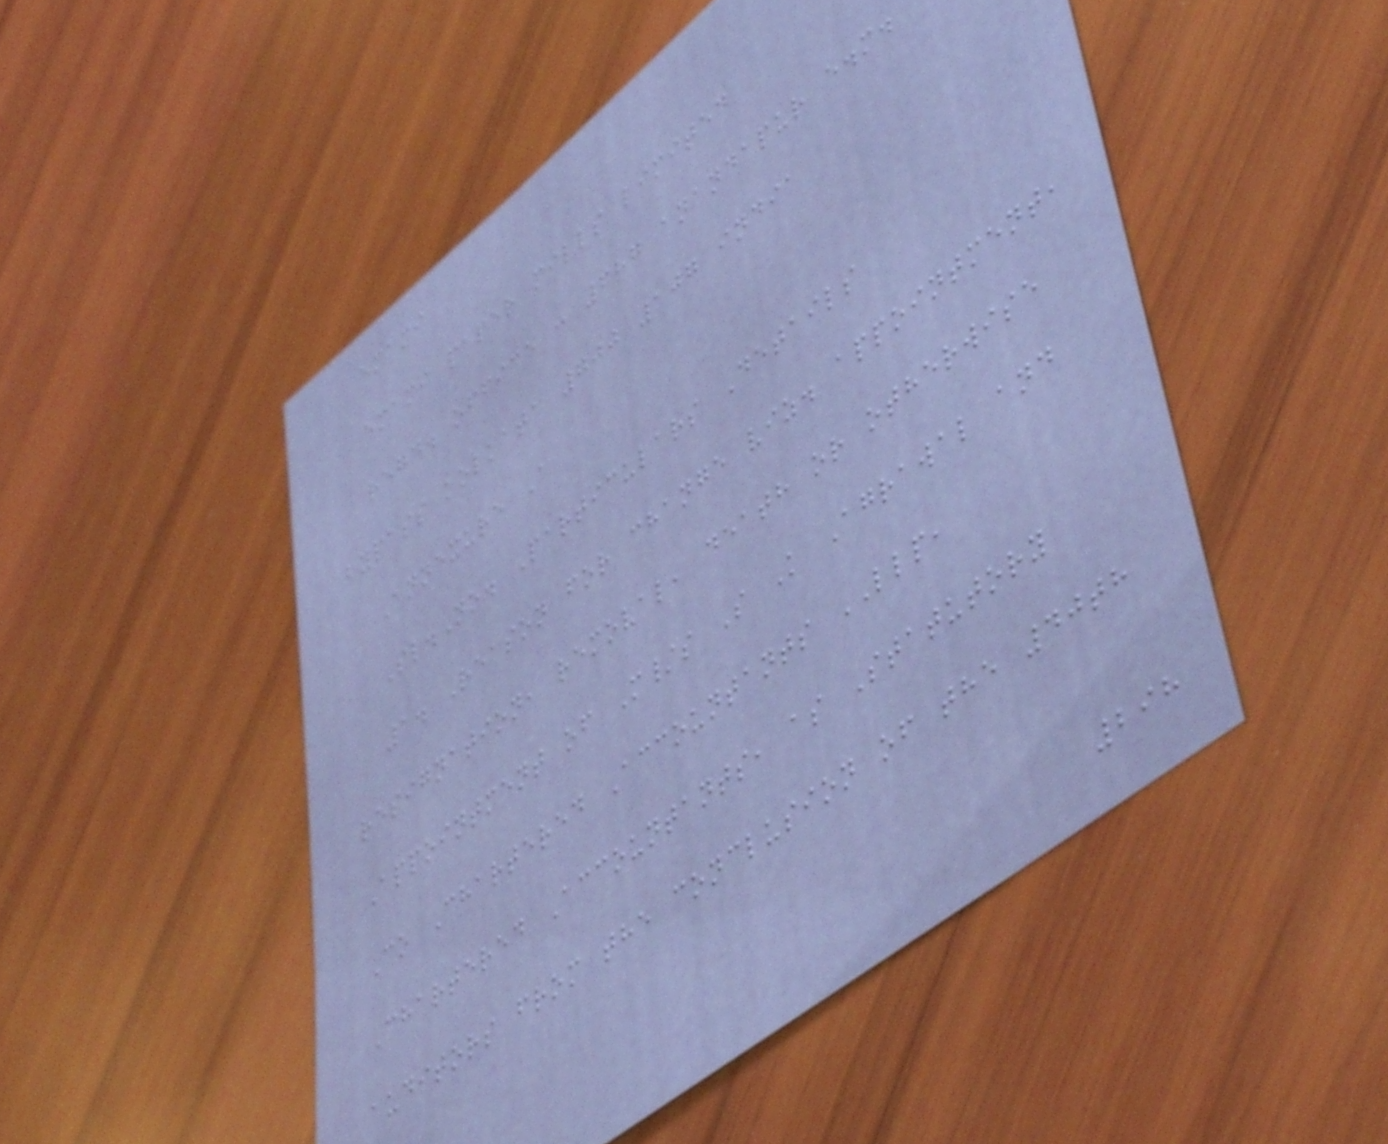emami
emami paper mills limited
regd. office : 687 anandapur e.m.
bypass kolkata 700 107 india
Annexure A
Sl.No. Particulars Details
1. Reason for change viz. appointment,
resignation, removal, death or otherwise
Appointment of M/s S K Agrawal and
Co Chartered Accountants LLP,
Chartered Accountants, as Statutory
auditors from the conclusion of the 40th
298
